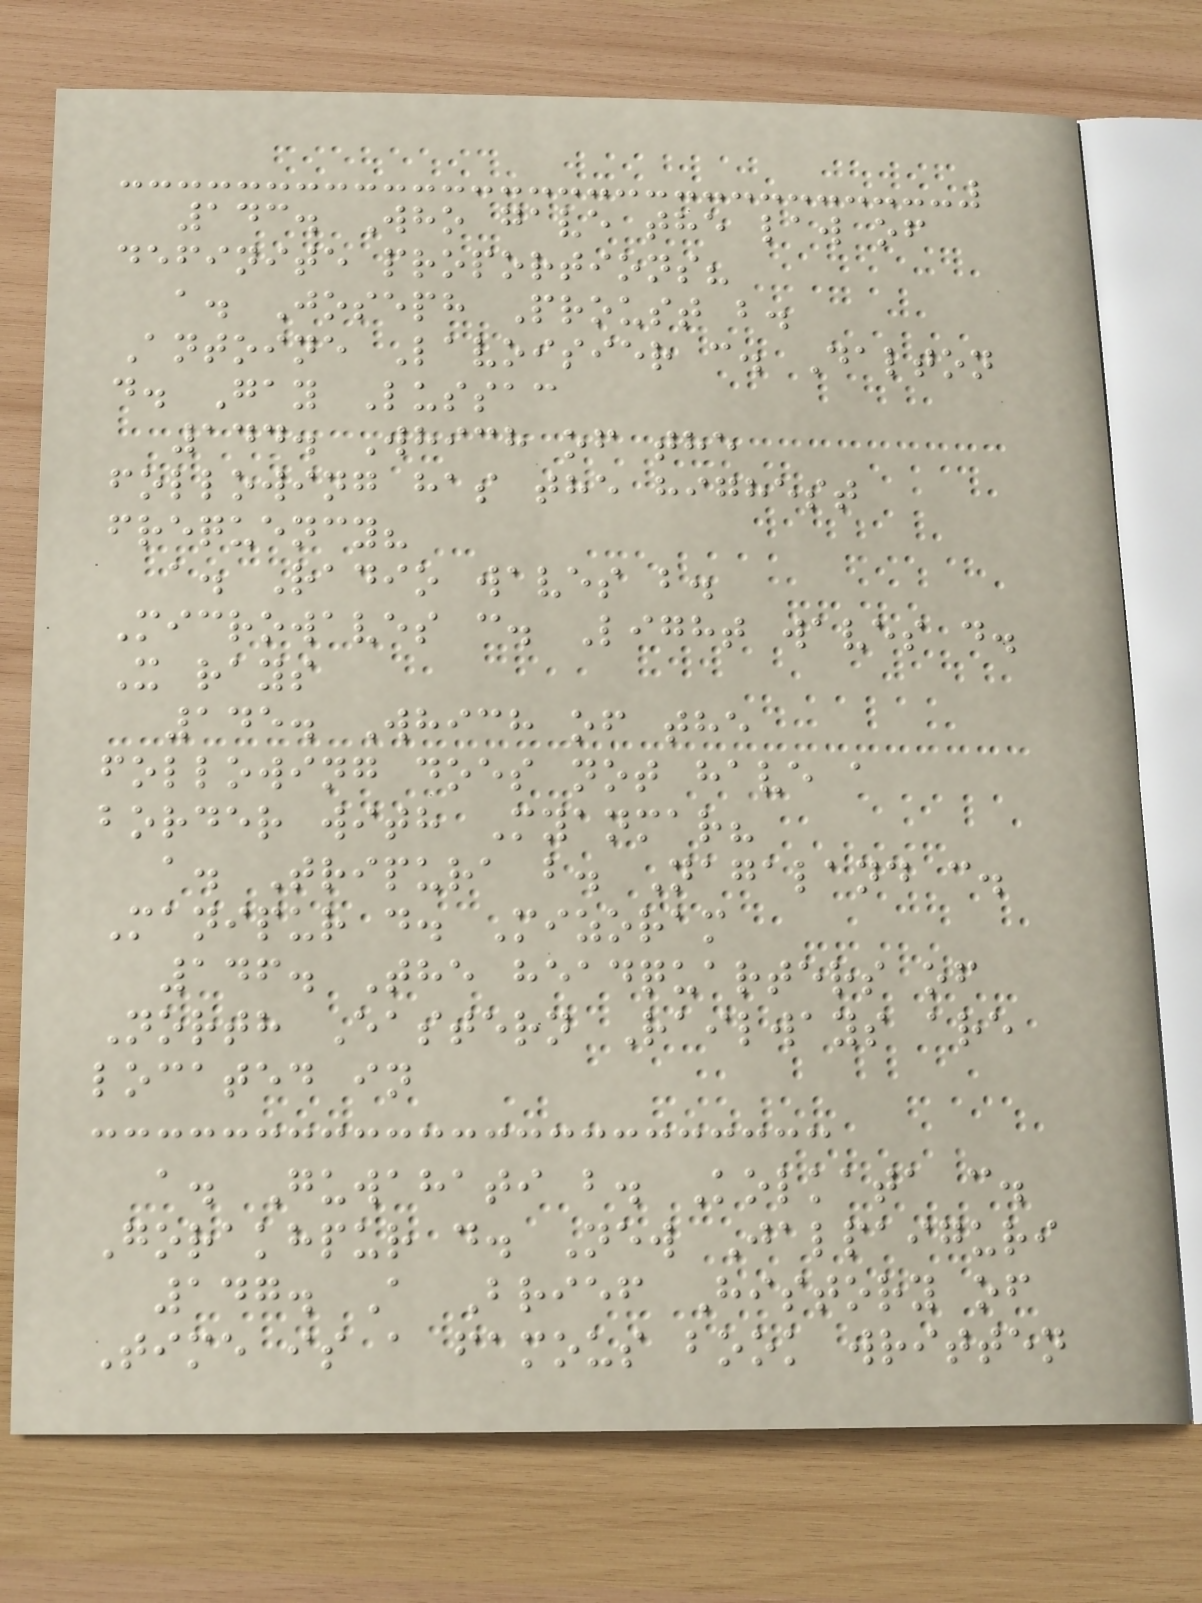143. Who gave the law of
definite proportions?
a. Joseph Proust b.
Antoine Lavoisier c. Dalton
d. Gay Lussac
144. Which of the
following has the highest
frequency?
a. Radio waves b.
Microwaves c. Light waves d.
X rays
145. Which of the
following does not have a
border with Myanmar?
a. Tripura b. Nagaland c.
Manipur d. Mizoram
146. The headquarters of
North Eastern Railways are
located in
a. Guwahati b. Kolkata c.
Gorakhpur d. New Jalpaiguri
147. A Brief History of
Time is a famous book written
